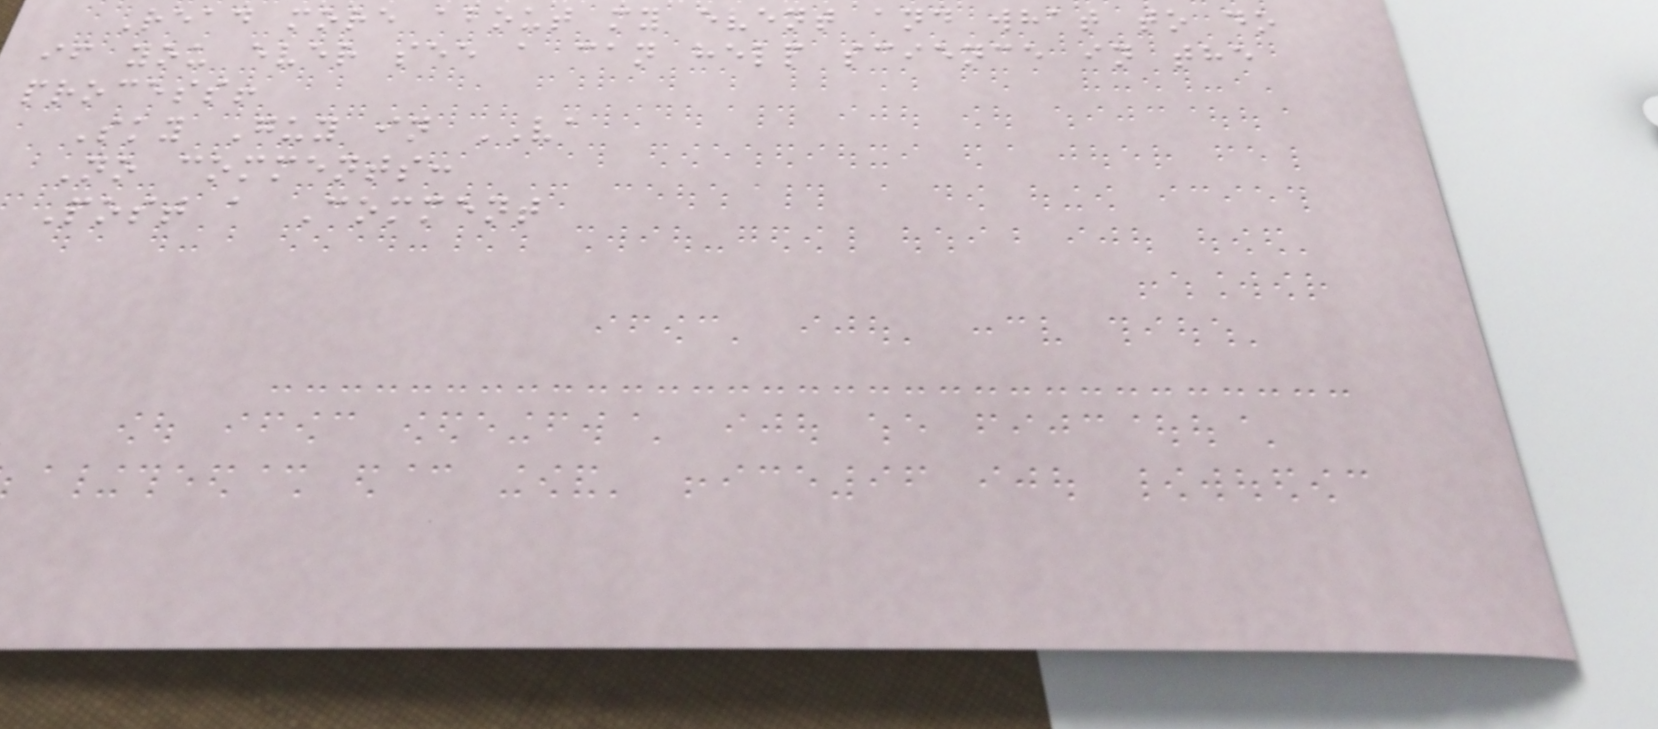Read more about my event and what to do
if you ever see a can help science in the
process!
Sky Guy in VA
No comments:
Post a Comment
